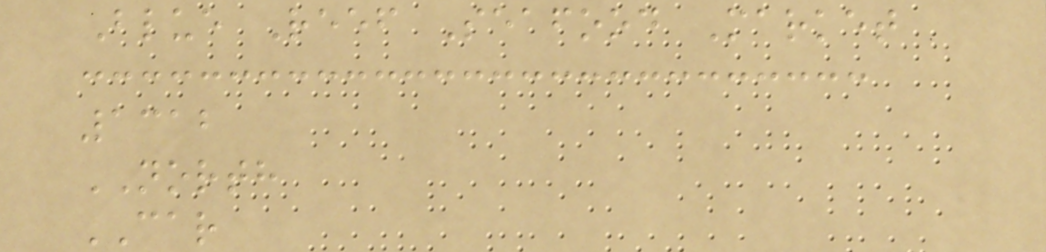Blue Reef Seafood Market
1312
NORTH
CAR
